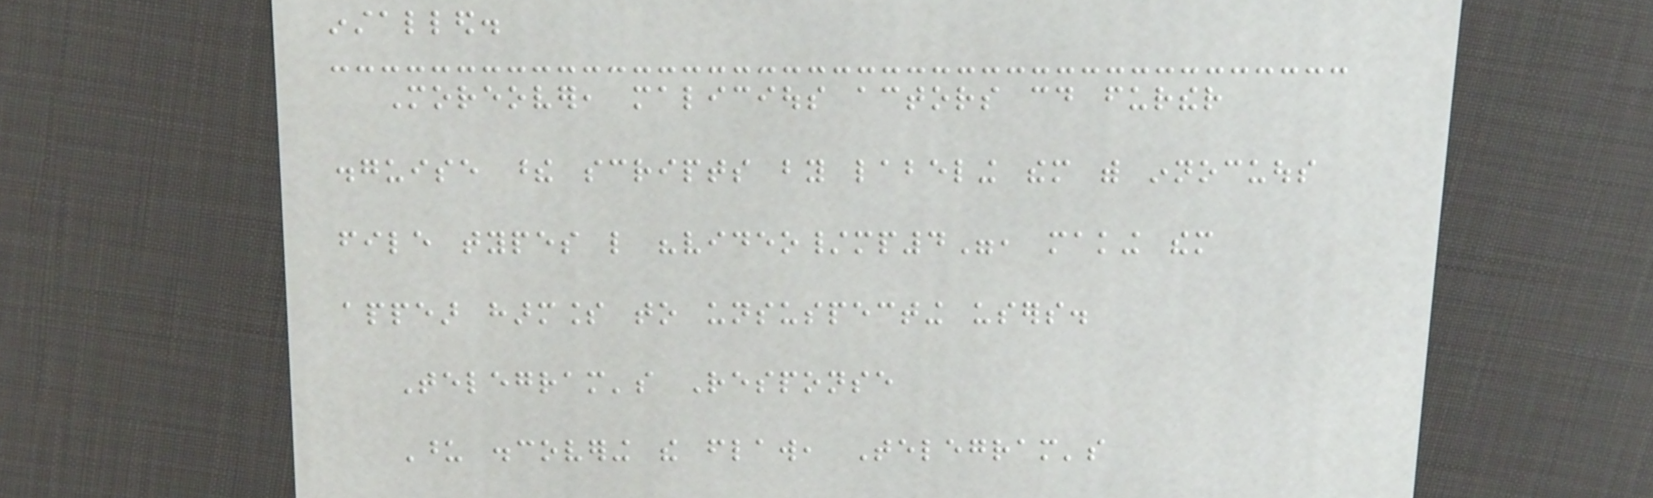installed.
Moreover, malicious actors could further
disguise these scripts by labeling them with innocuous
file types like "video/mp4", making them
appear harmless to unsuspecting users.
Telegram's Response
Upon discovering the flaw, Telegram's
